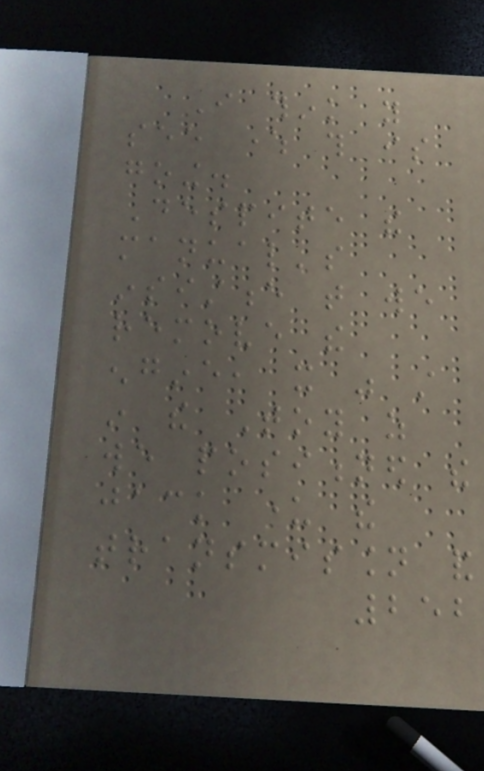I think you
see where this is
going.
Despite the
manual's
insistence that we
remove the
engine, it was still
in the Toy as
we positioned the
jack under the
transmission and
252
